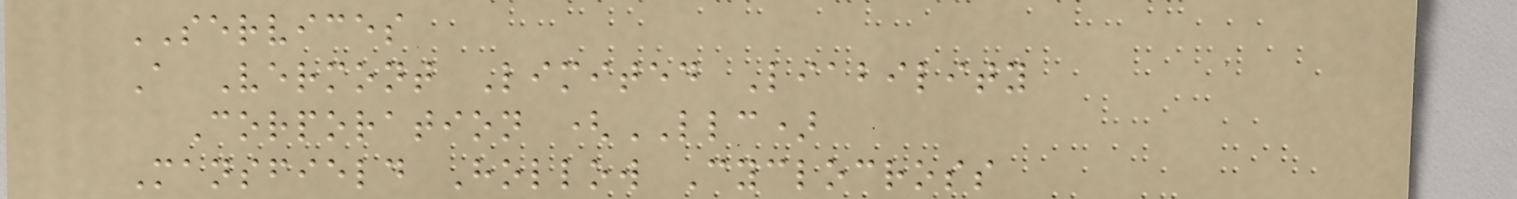SERVICES
A Vermont Limited Liability
Corporation (LLC)
Mansfield Hollow Cyclocross
